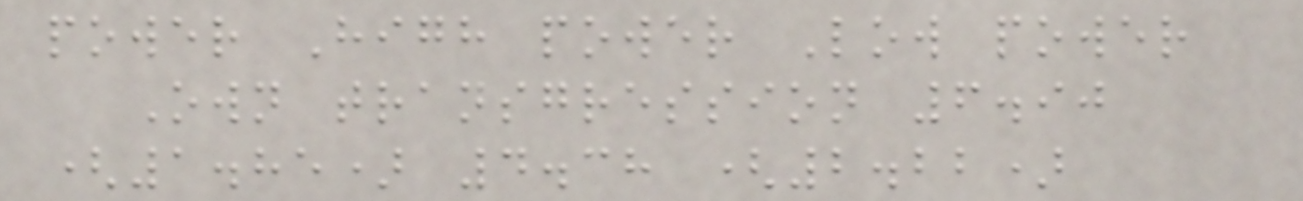power High power Low power
Own transgression 6.90
(1.85) 4.38 (2.22)
